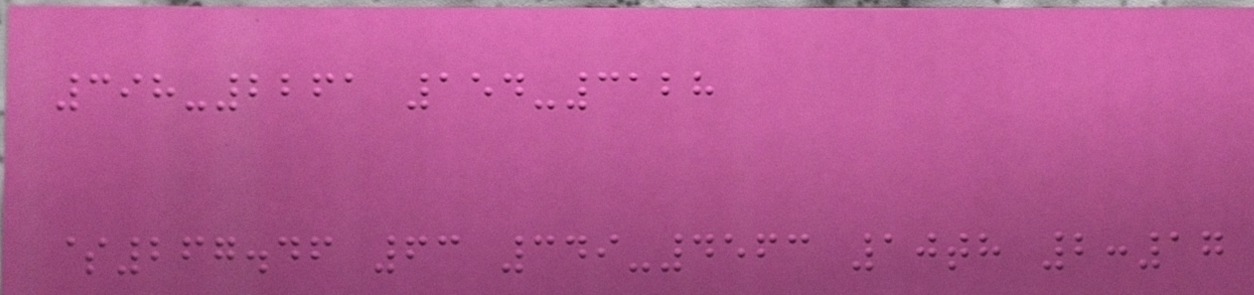398-2261 154-3128
$267.46 63 349-4563 10th 2:17
